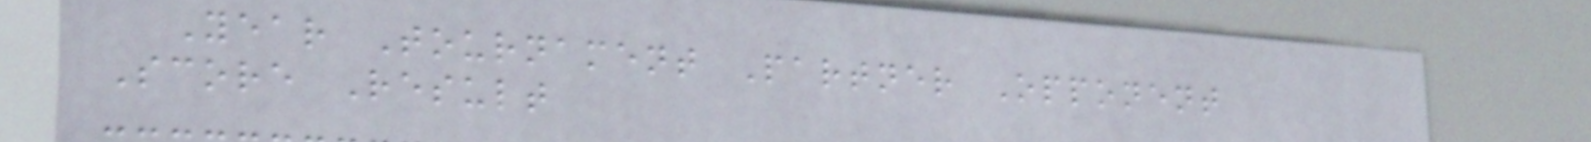Year Tournament Partner Opponent
Score Result
